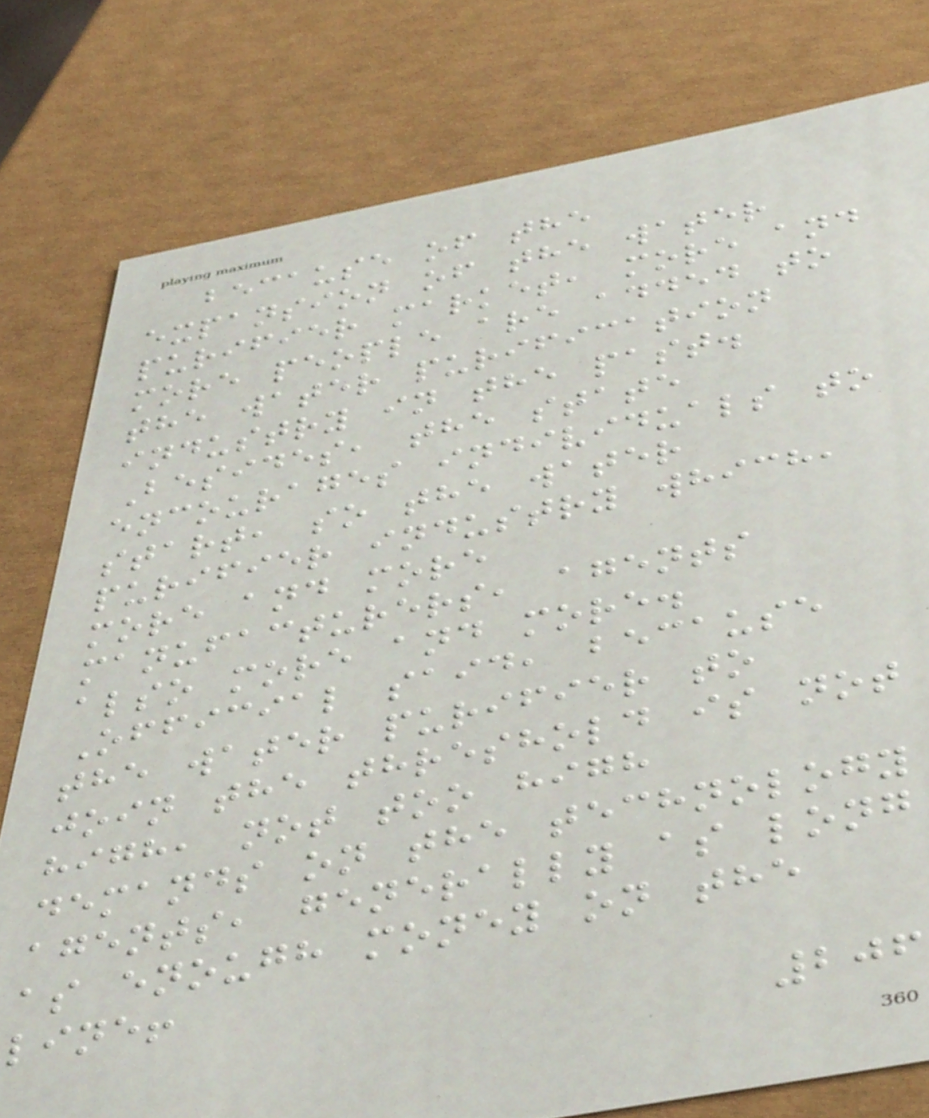because of the
expansion of the water
purifier market, more and
more people are added to
the water purification
industry in the past.
Besides, the state
encourages individuals to
start, so the water
purifier industry which,
more and more
manufacturers, agents
also more and more.
Official said, because
the water purifier to
join the threshold is not
high, not too high
demands on the technology
agents, generally as long
as enough money on the
line!
206
